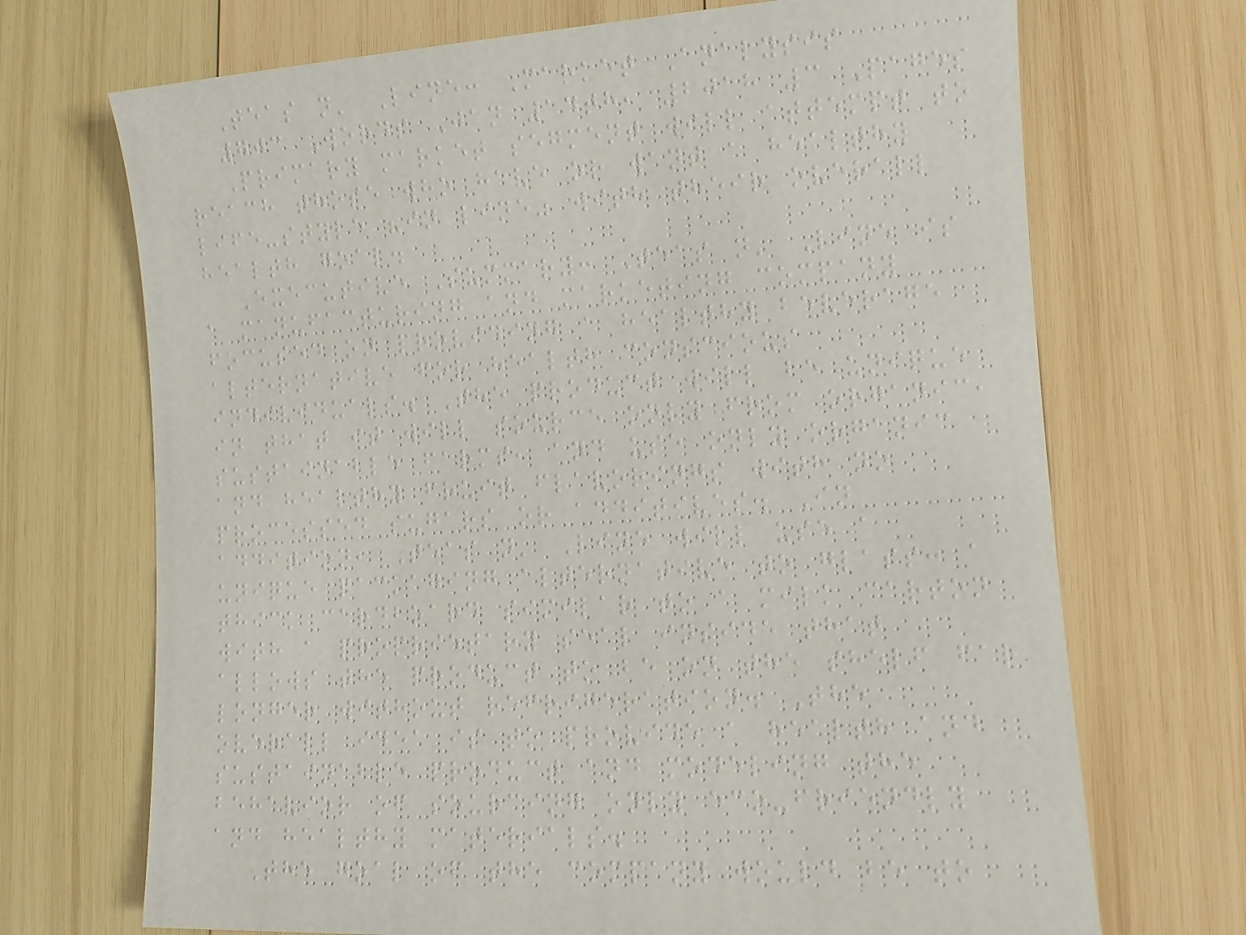Teas n' Line: Market Analysis
703 Words Jan 14th, 2018 3 Pages
Primary market segment will attempt to
reach those who have or want a healthy
life-style "in line" with their overall
health goal.
Executive Summary: Teas n' Line is
a manufacturing and marketing company
focused on providing a healthy beverage
alternative for health conscious
individuals. The product will be unique
in that it will source only from organic,
sustainable farms, and use only organic
and healthy fruit flavorings with no
processed sugars or additives. In
addition, Teas n' Line will use a
unique packaging alternative to glass: a
thick cardboard similar to a milk carton
with a proprietary seal inside that
allows the product to be on the shelf far
longer without refrigeration. The
overall idea is to provide a health and
sustainable product and modeling the
behavior of sourcing only eco-friendly
and healthy materials.
The goal of the company would be to
